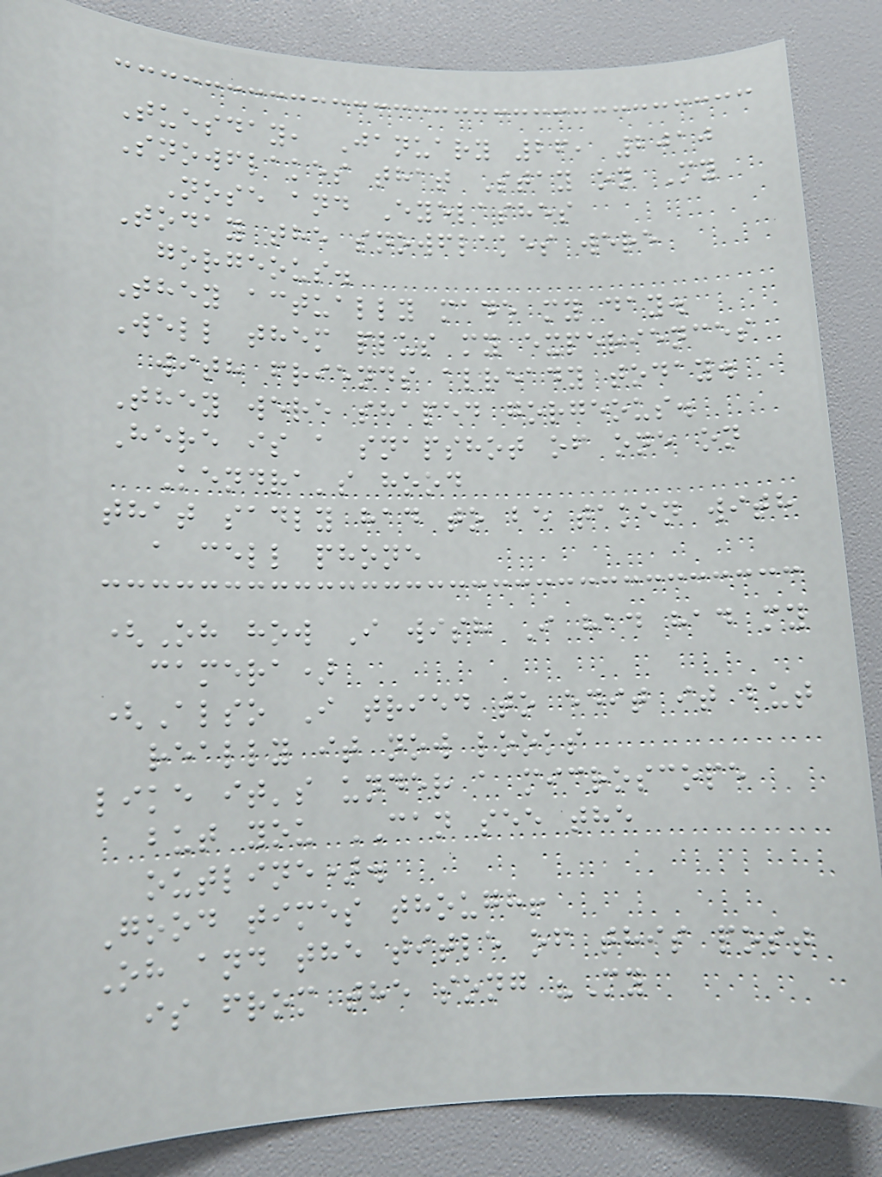Tuesday, January 26, 2010
Snowflakes that Stay on My
Nose and Eyelashes
Today the snowflakes were
gorgeous.
They actually made my day.
Well them plus my experiences
with friends already today.
They were shaped gorgeous.
Here is a snapshot of one on
Kendra's hood
that sadly had to be taken with
a cell phone
(Oh how I wish I had had my
camera)
(Also I tried to edit it but
really it now looks
like it's under a microscope
but you CAN see the
outline).
Good times though!
Oh and the title of this post
is from the song "My
